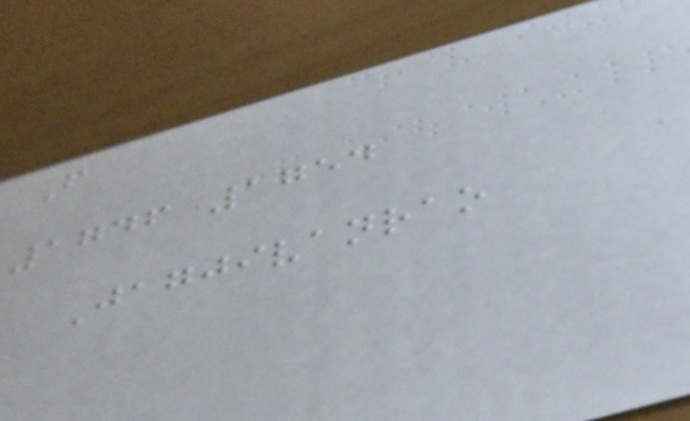From
1746 1754
Jagjivanrao
